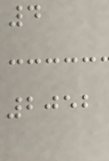4
2052
